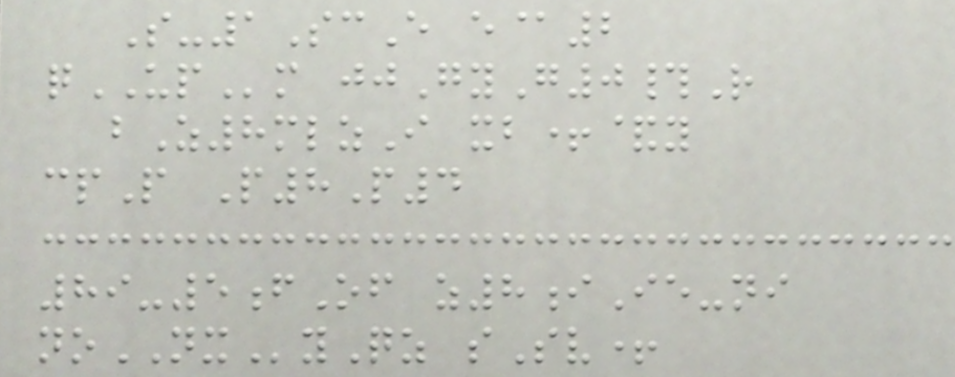S-1ScE e@2
qUPm jjGyG0#R
bZ8mlzI xb+&y
cpP P8P4
89-5fOf z8iIe-ni
noNXyQz sSv+
